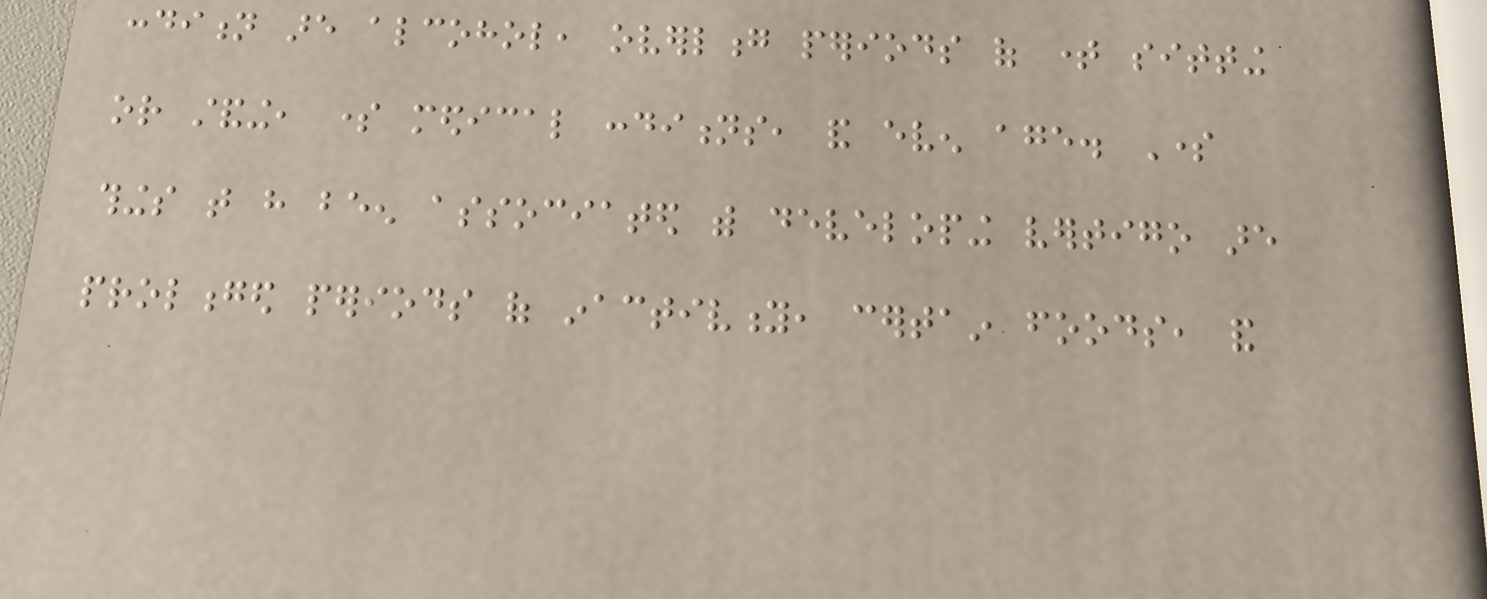condition are alcohol, overlong periods of time sitting
or standing, some medical conditions, and even age. Some
things that have been associated with developing vertigo are
prolonged periods of inactivity, certain foods, and
